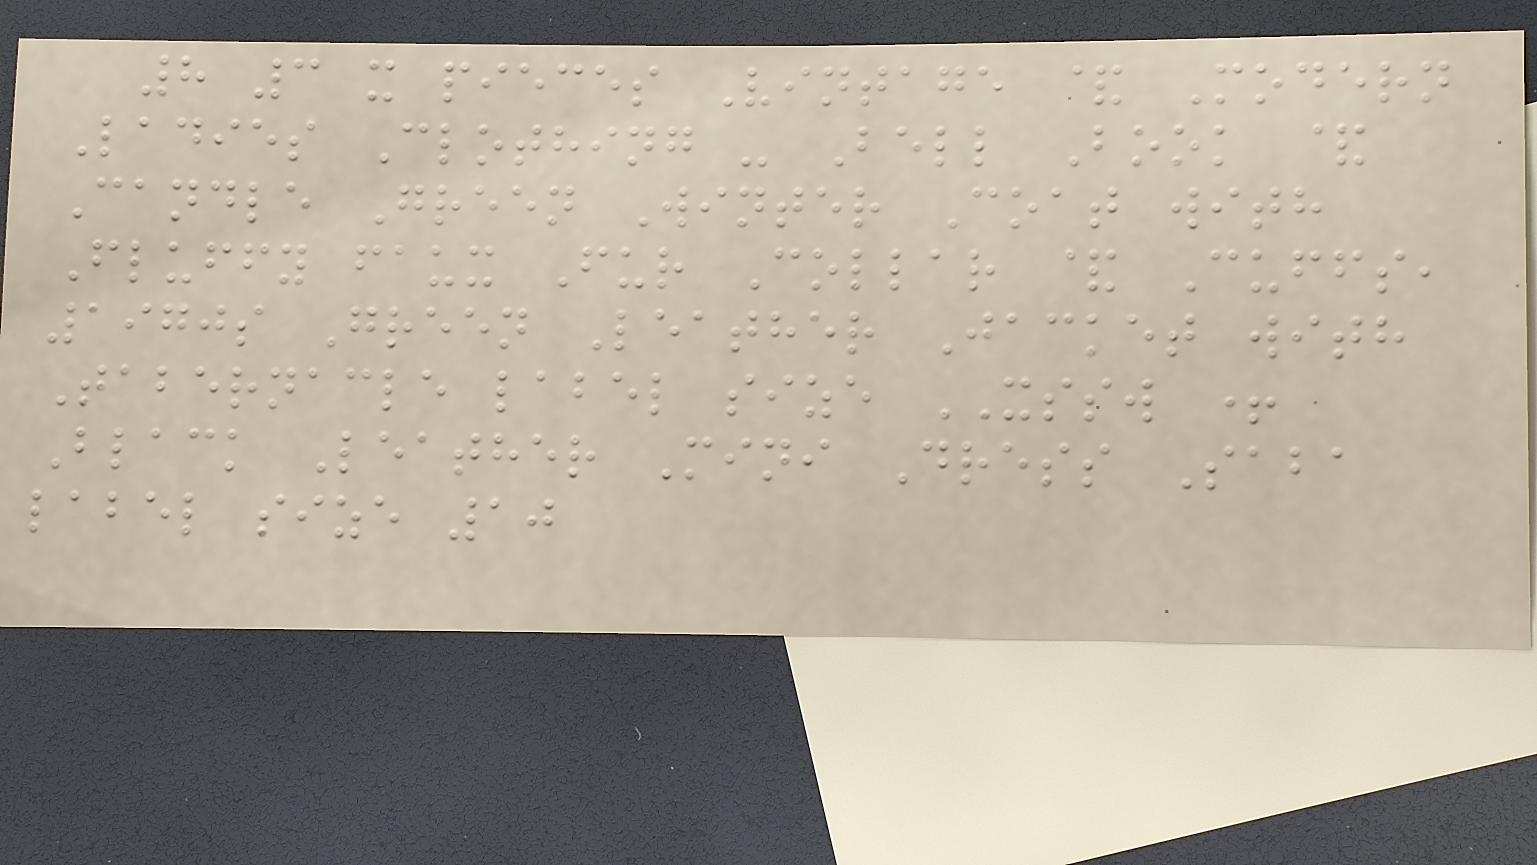8 3 x pieces Vintage & Modern
Ladies Clothing - Bell Book &
Candle Green Winter Coat with
Fluffy faux Fur Collar & Cuffs,
1970s Green Leather Jacket with
Tabernacle label size XSSW +
Black Leather Mini Dress Saba
label size 10
